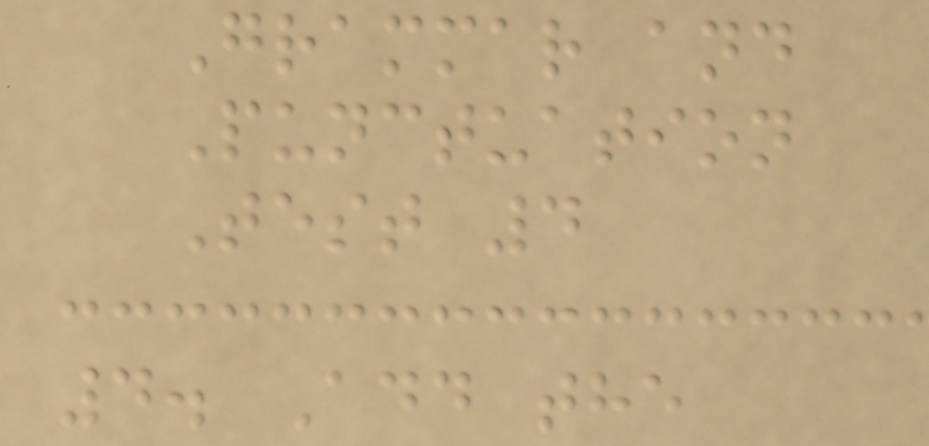Grammar and
Punctuation
Test 4
4. Add the
